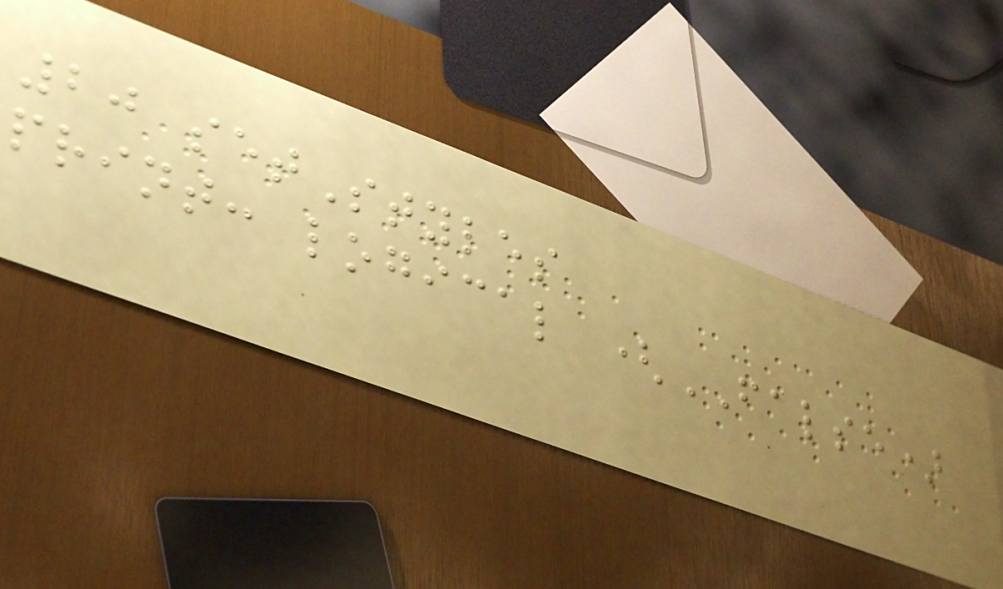20 setStyles
print: logical (FALSE)
